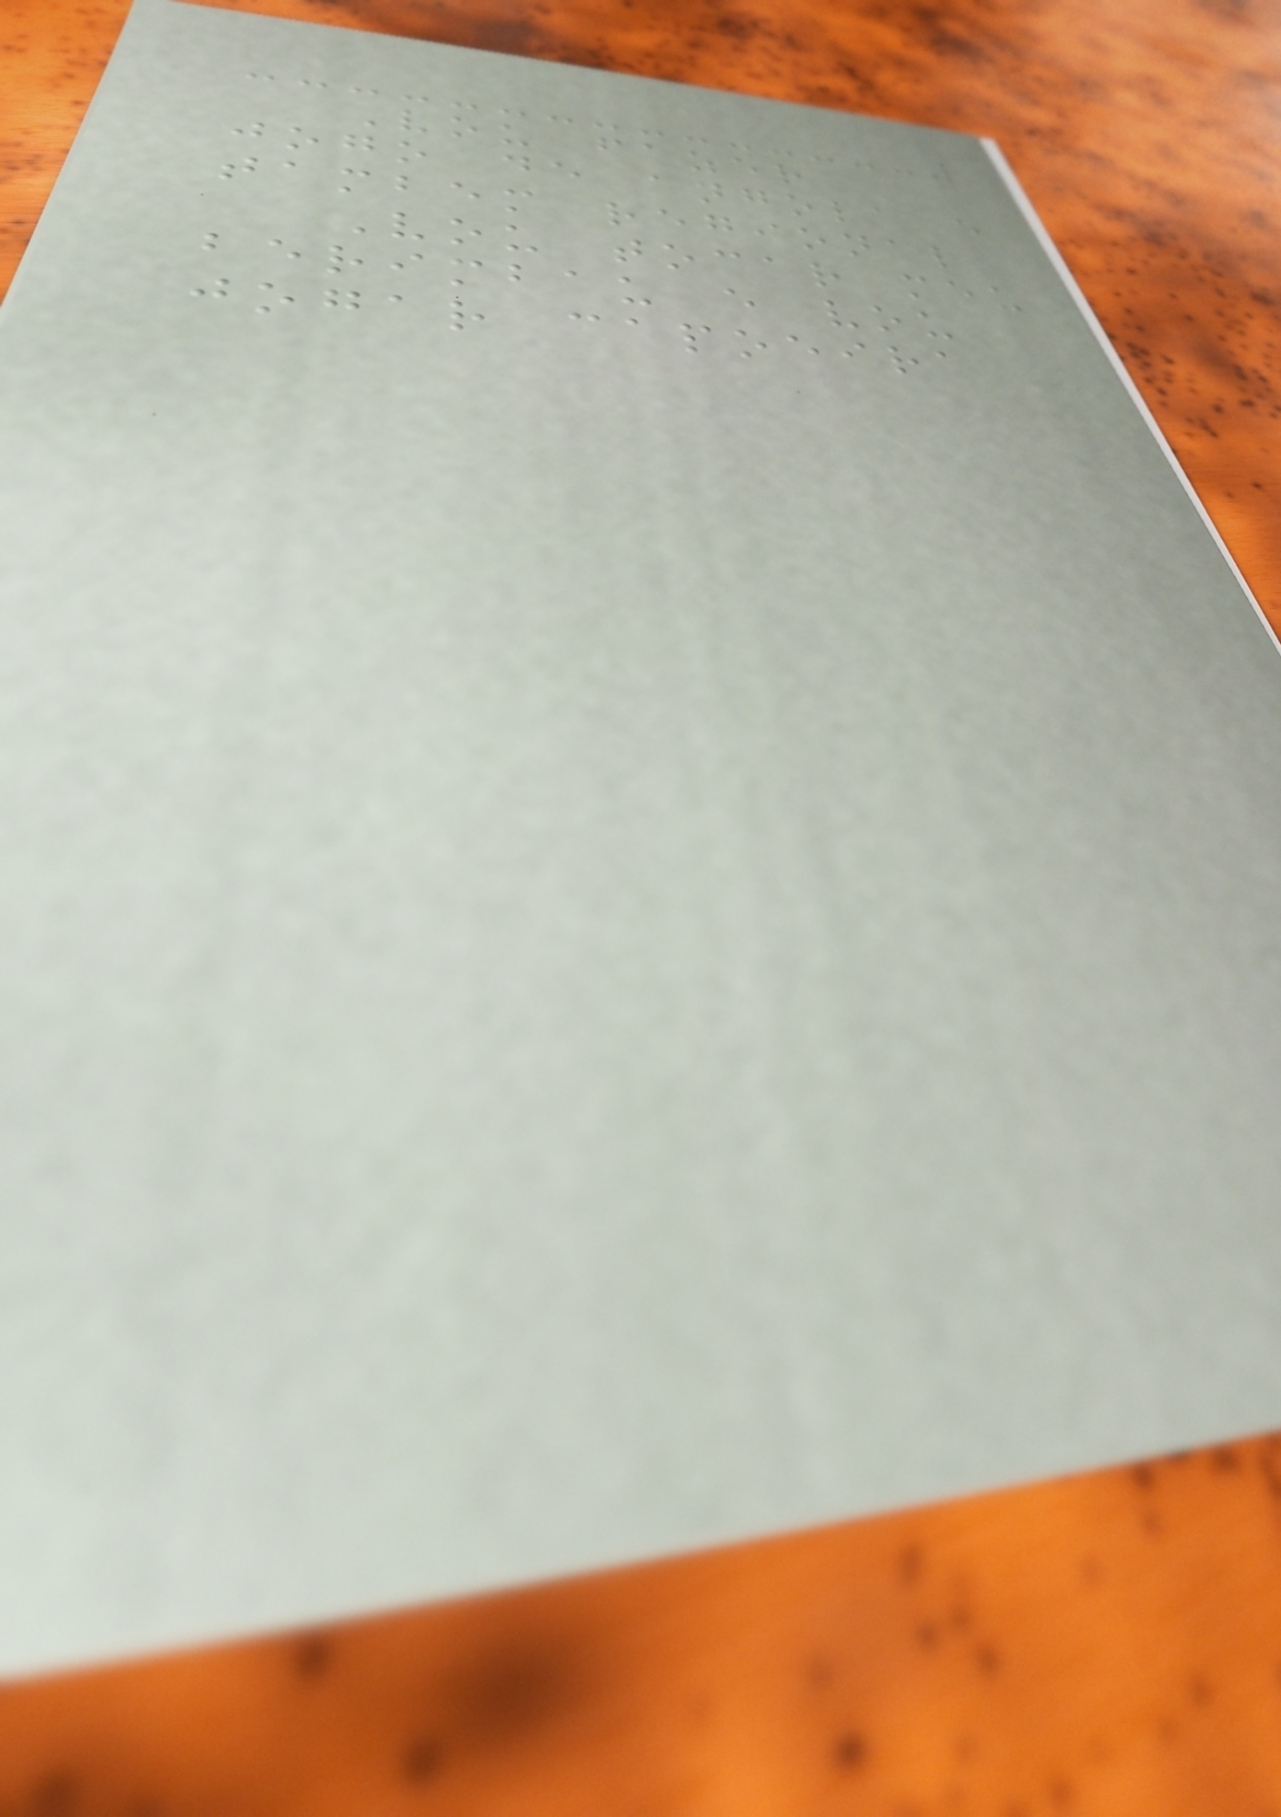Vou fazer
jogo de angola e
tambem regional
Vou tocar meu
berimbau e vou
jogar capoeira
